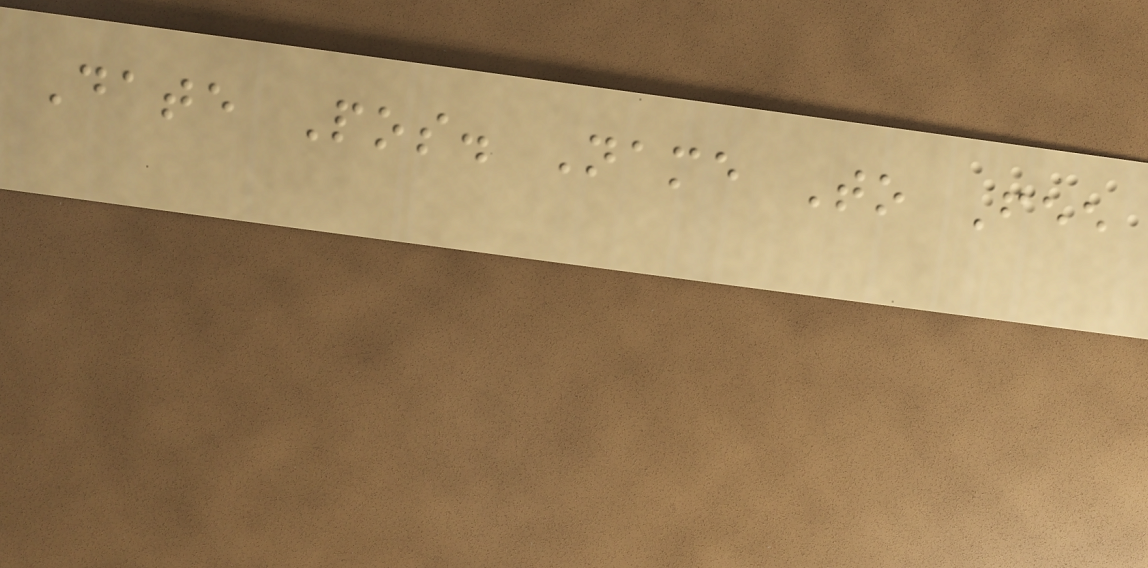Date Pos. Name To Fee
